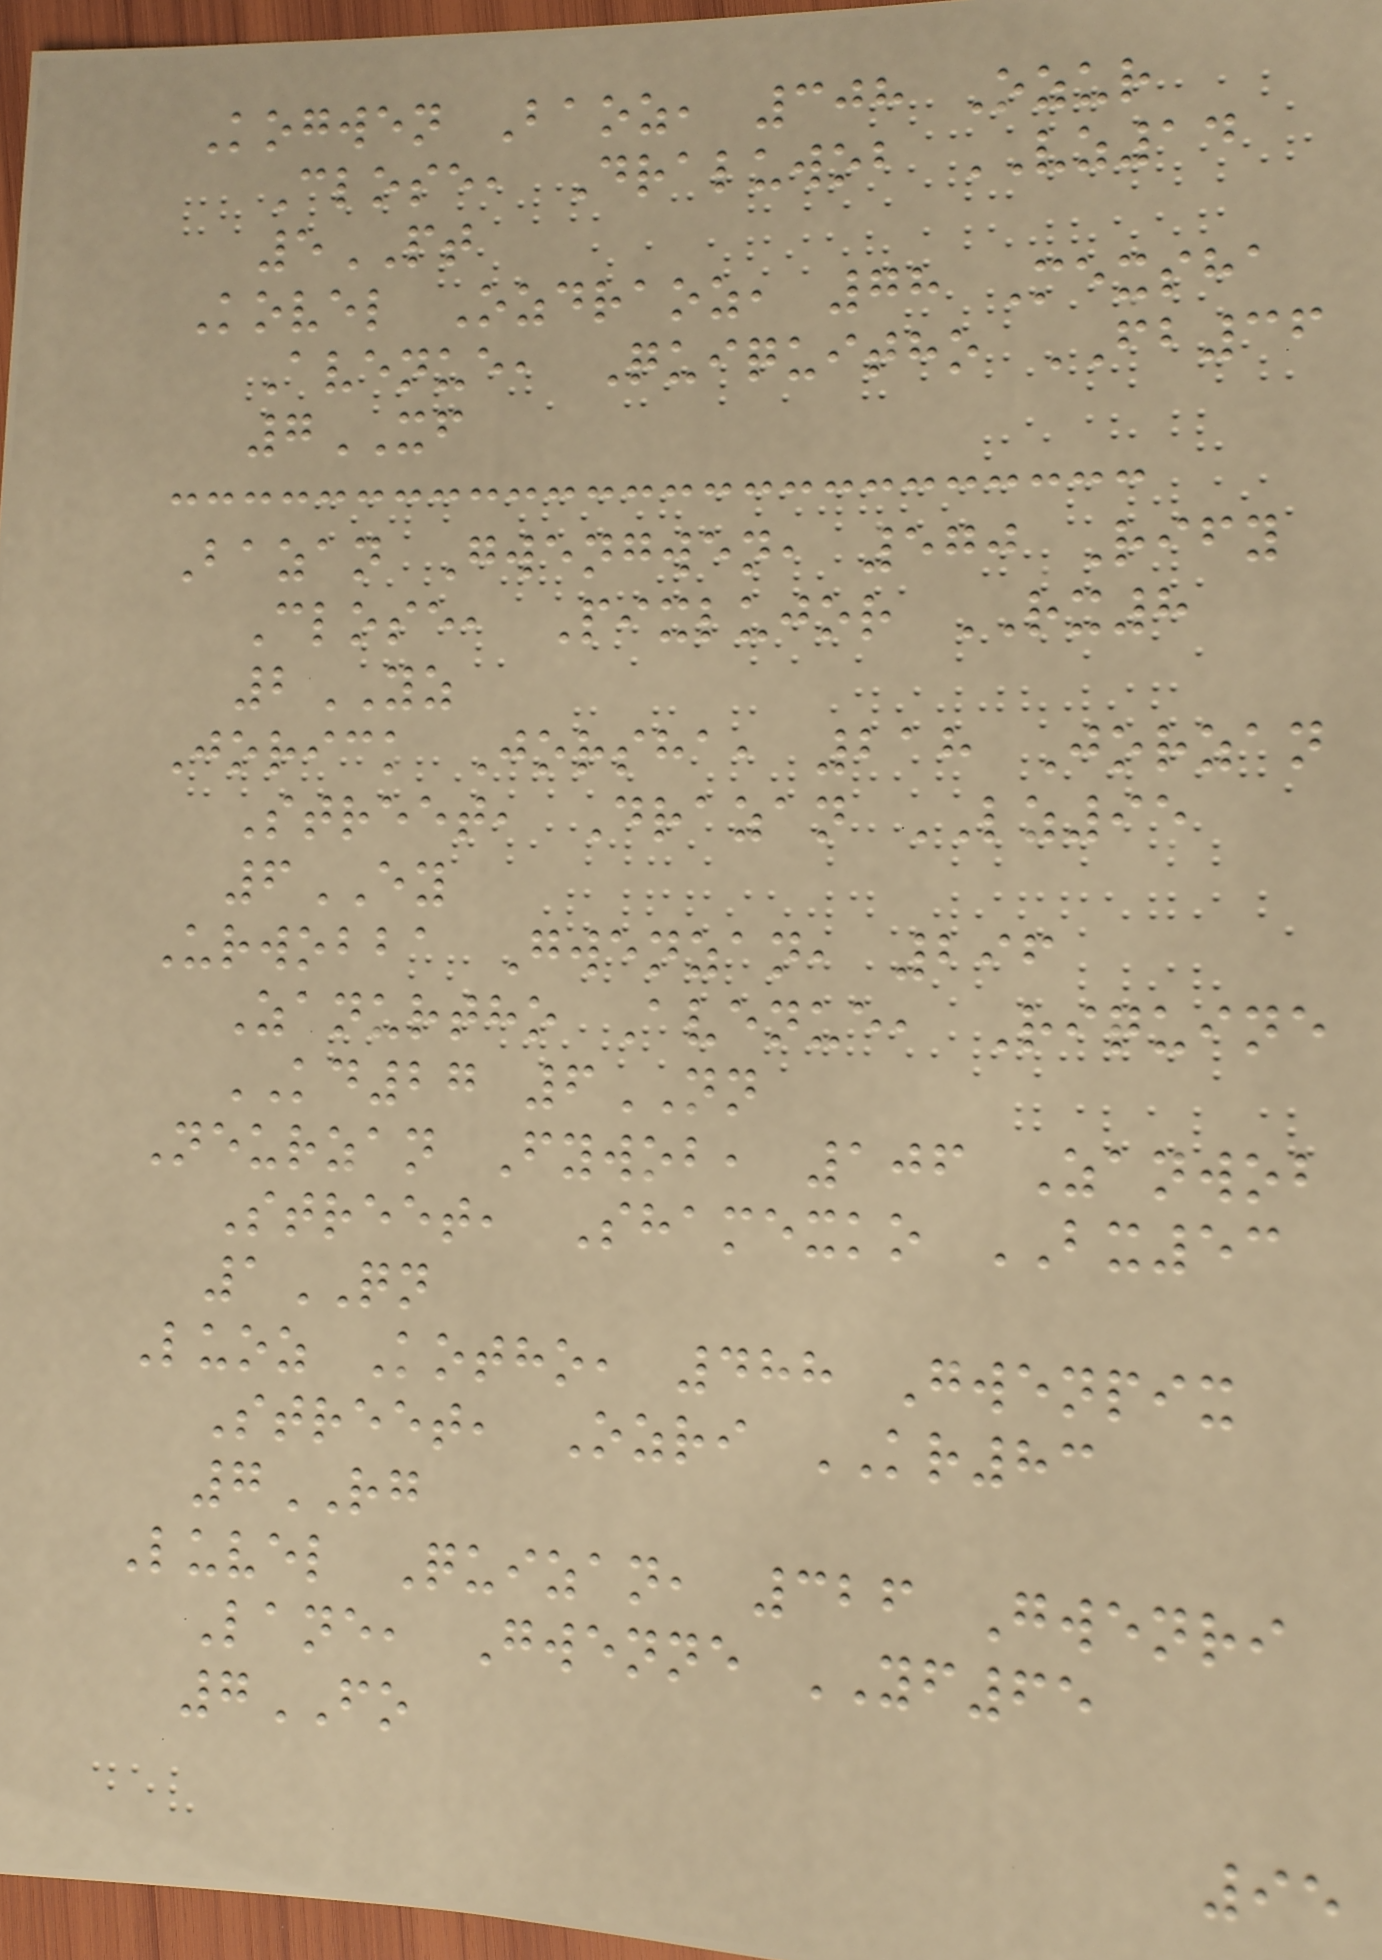Kogwen Baoz, 308 Ozur
Close, Draluwob VZ14
5PT
Kovel Ozdraoz, 78 Mexsha
Avenue, Quiquitho FB36
7XF
Bazan Gwengwen, 570 Rify
Close, Pixlujor RX8
2YZ
Jorick Jorsha, 218 Jorzan
Street, Drazan LZ95
6EY
Urwobba Gwenzan, 296
Zanurtho Avenue, Riquine
KD27 6NN
Neurzan Fywob, 106 Zanwob
Street, Shamexko BX53
1QN
Luoz Kotho, 488 Gwenpix
Street, Ozri KR83
7RG
Luvel Quizan, 326 Gwenri
Lane, Gwenne YF65
7FO
95
